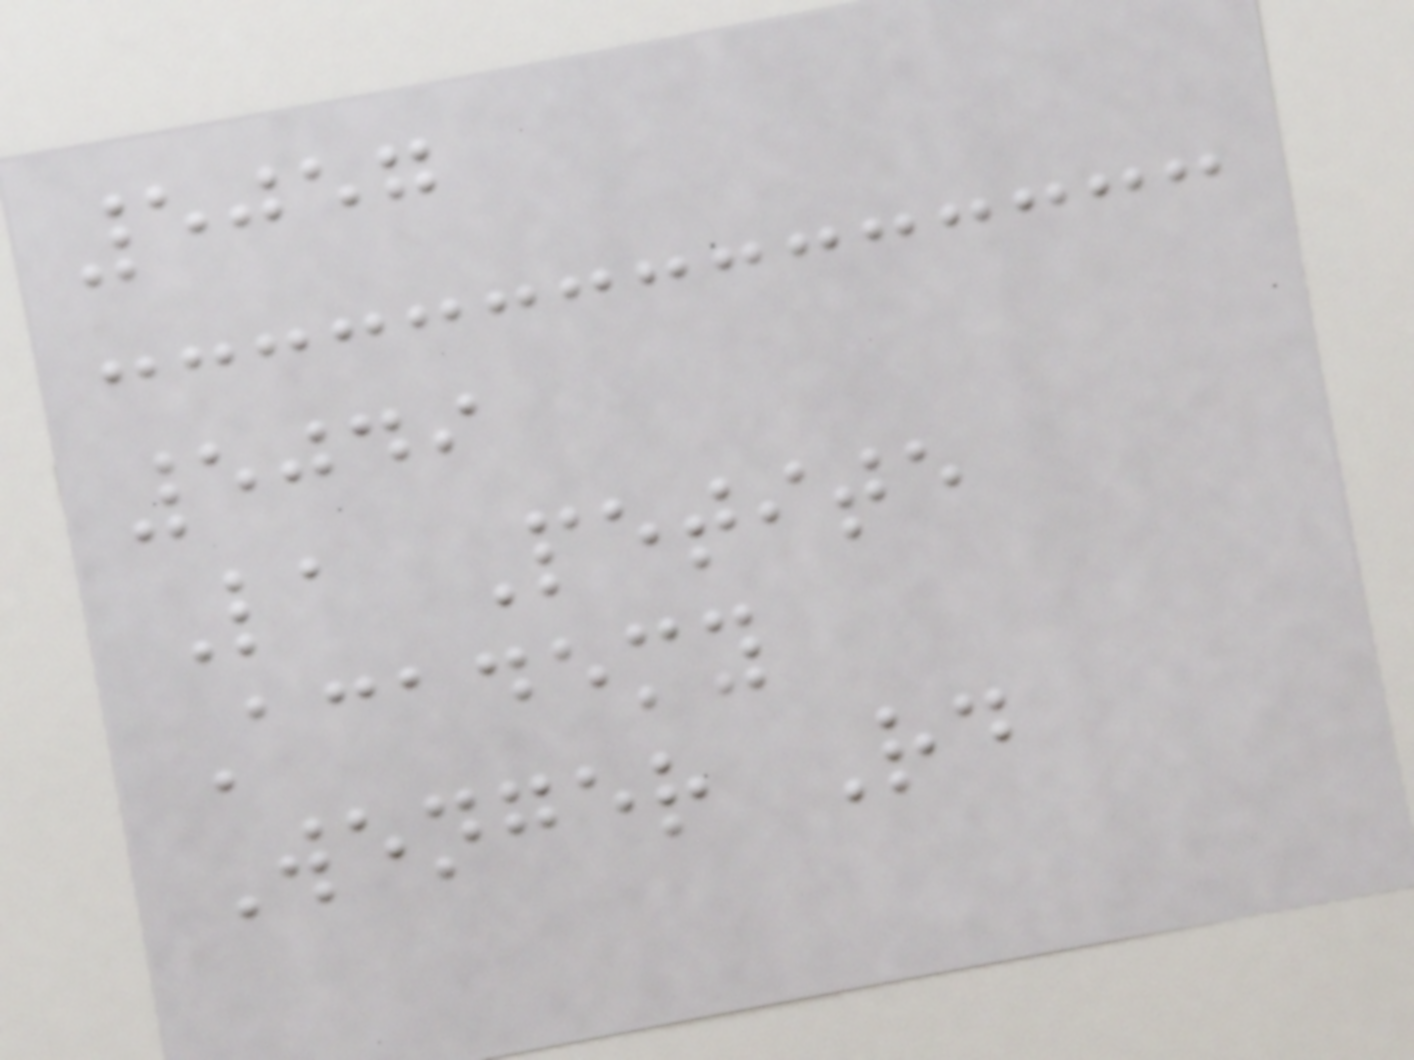5057
5049
La Petite
Academy
Wenger Rd
